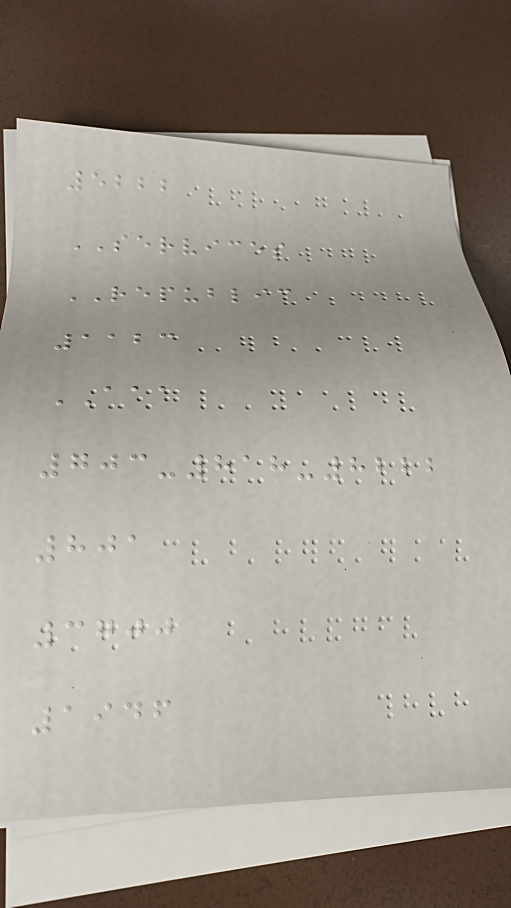5222
SERVICES
REPUBLIC
1123
AAA
703-818-8222
801
3700
1946
